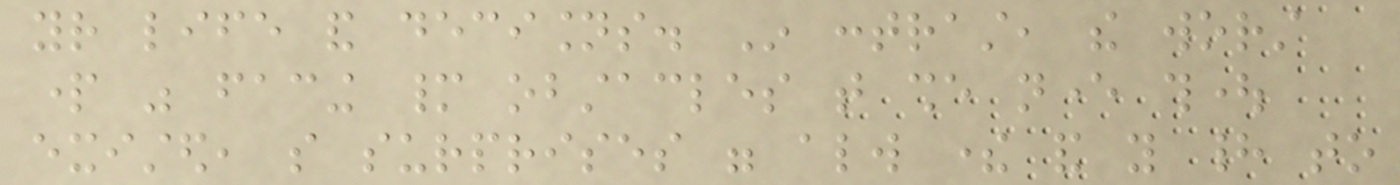your life and decisions. In contrast, the worst
part was facing many obstacles that she never thought
existed, so surprises were always there and you had to
